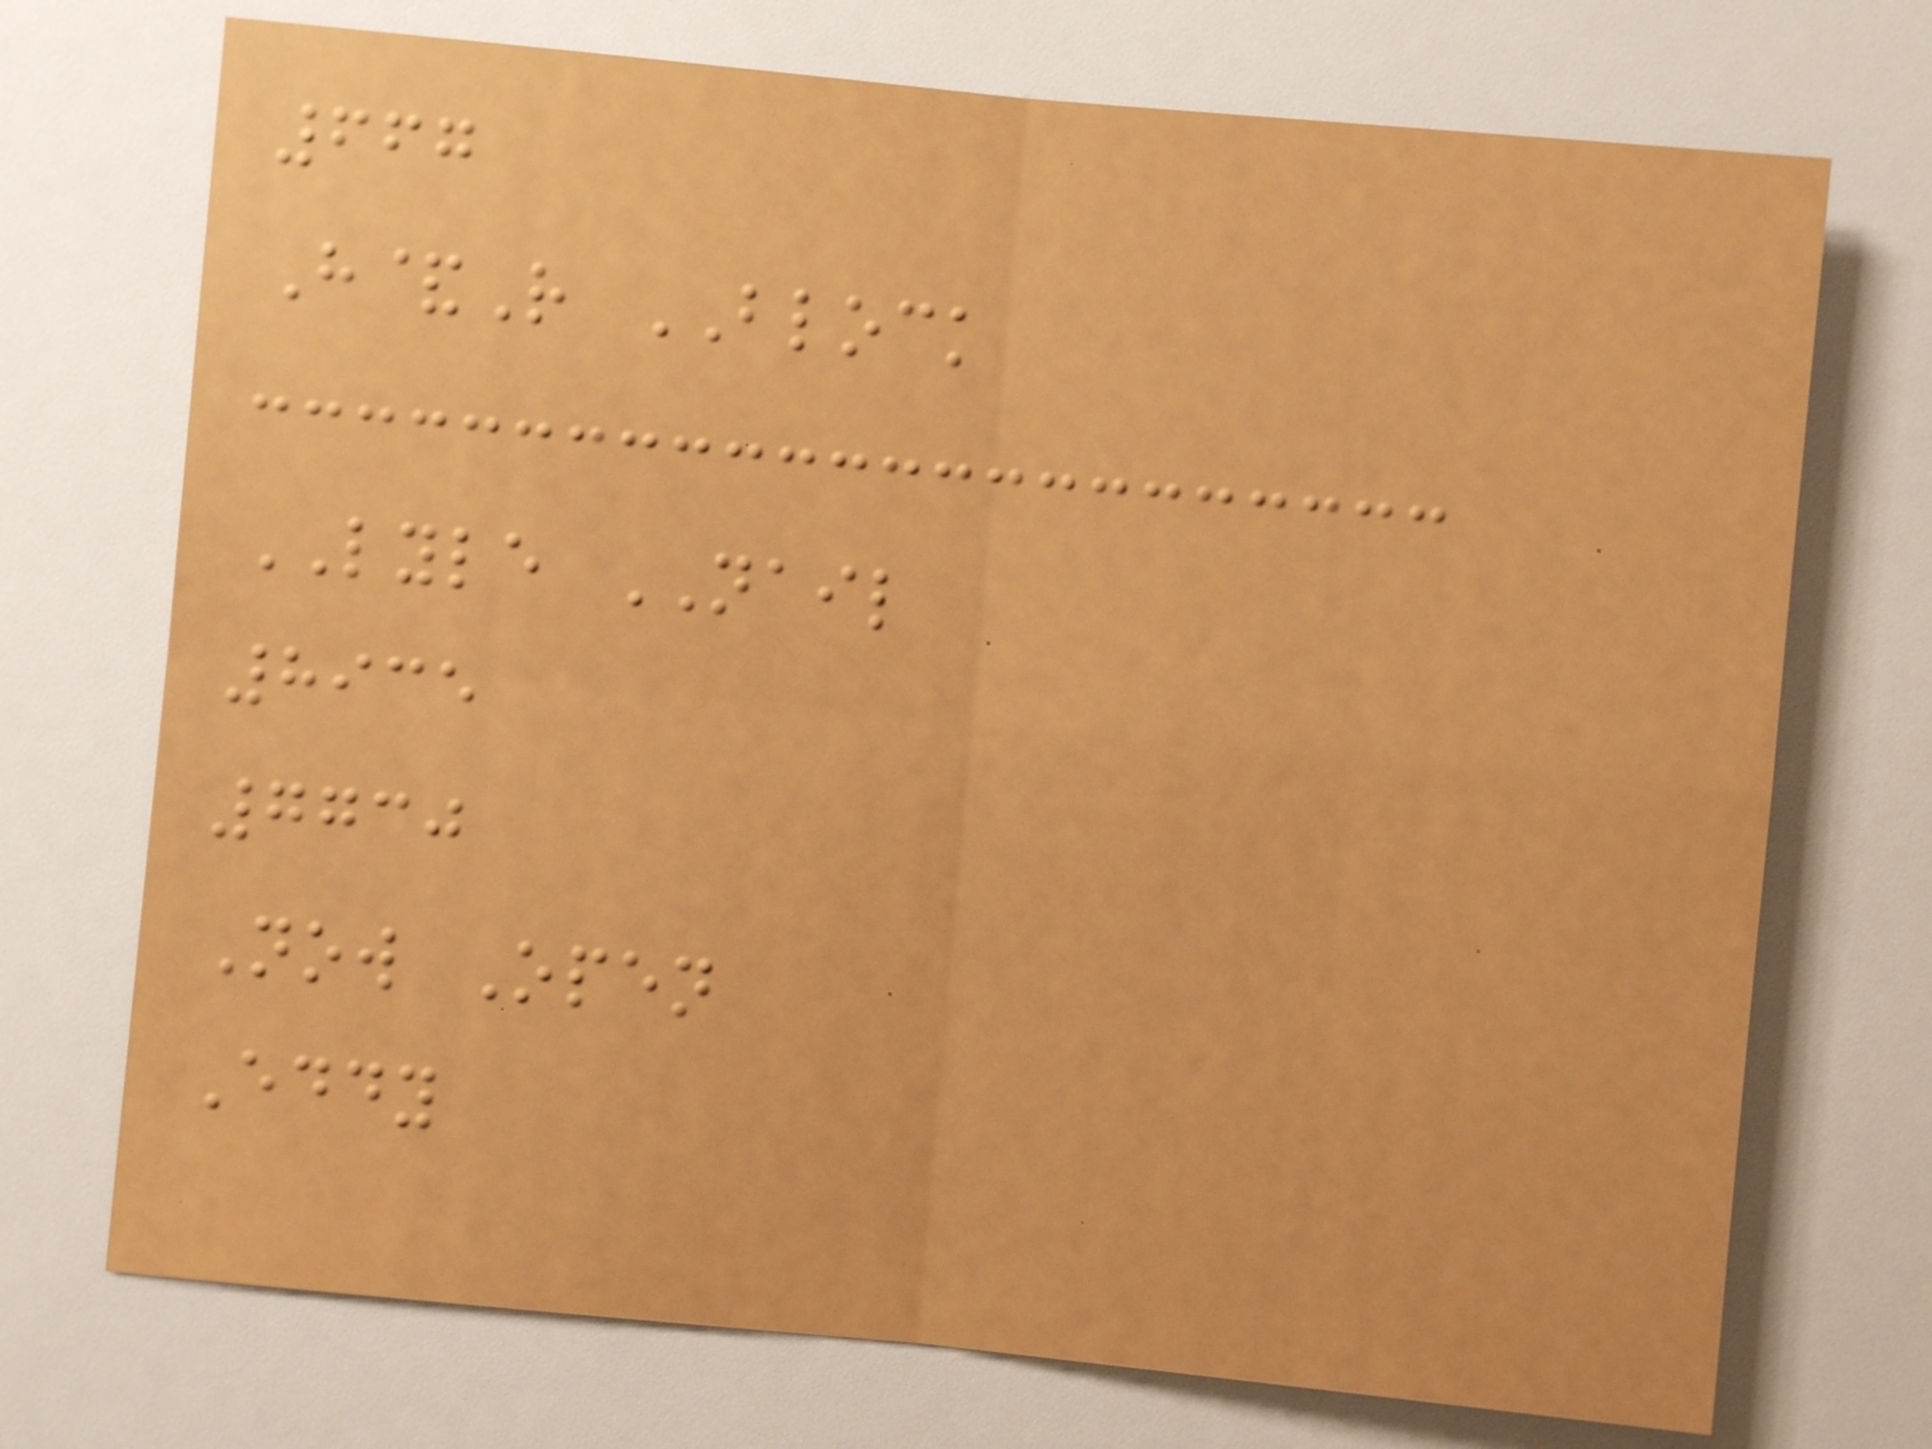667
H&R BLOCK
LYLE NAIL
8935
7730
Now Open
Eddy
